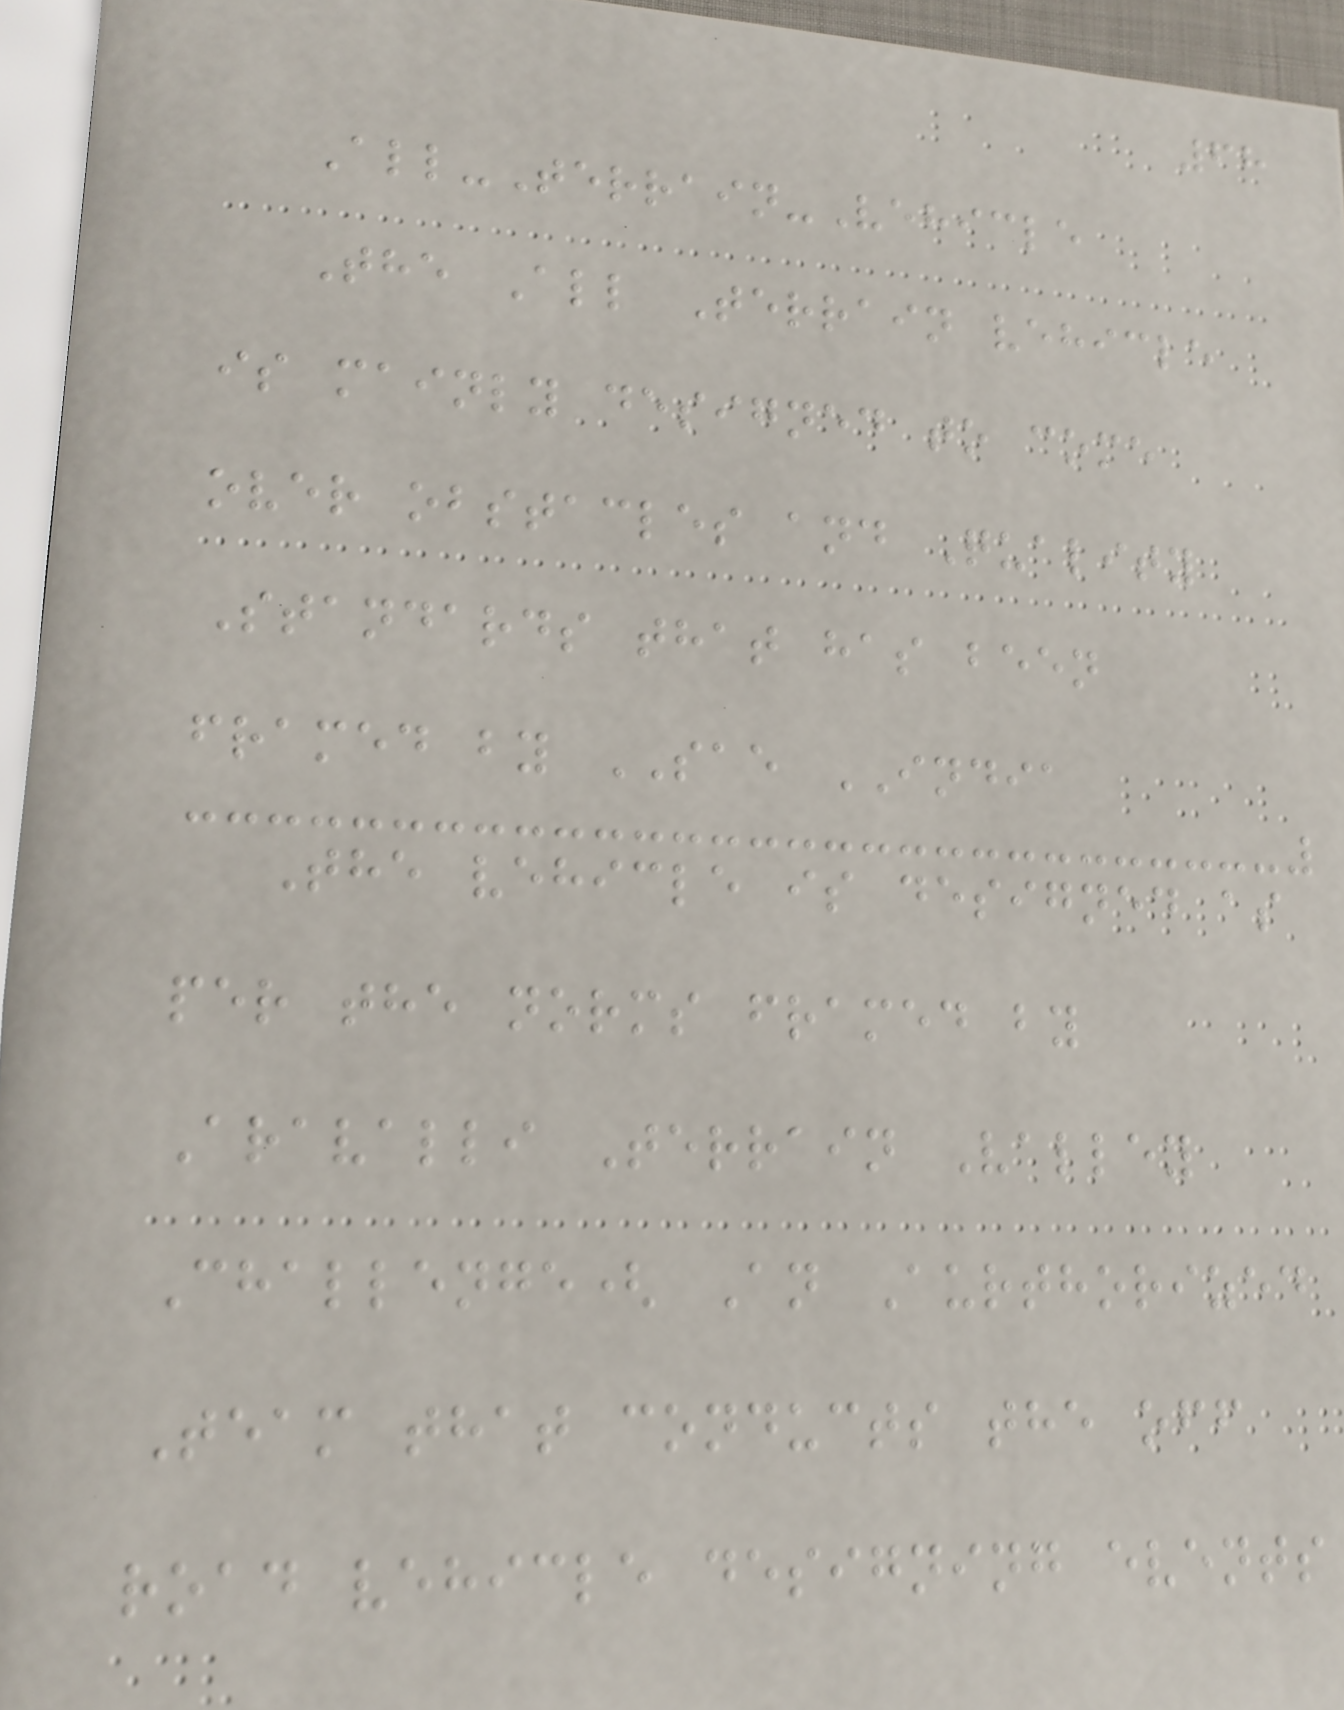68
All-Terrain-Vehicle
The All Terrain vehicle
is mainly designed to come
over obstacles and Quality
Standards that has been
framed by SAE INDIA
The vehicle is designed as
per the norms framed by
Aravalli Terrain Valley
Challenge( An Aurthorized
Team that conducts the off
road vehicle designing events
